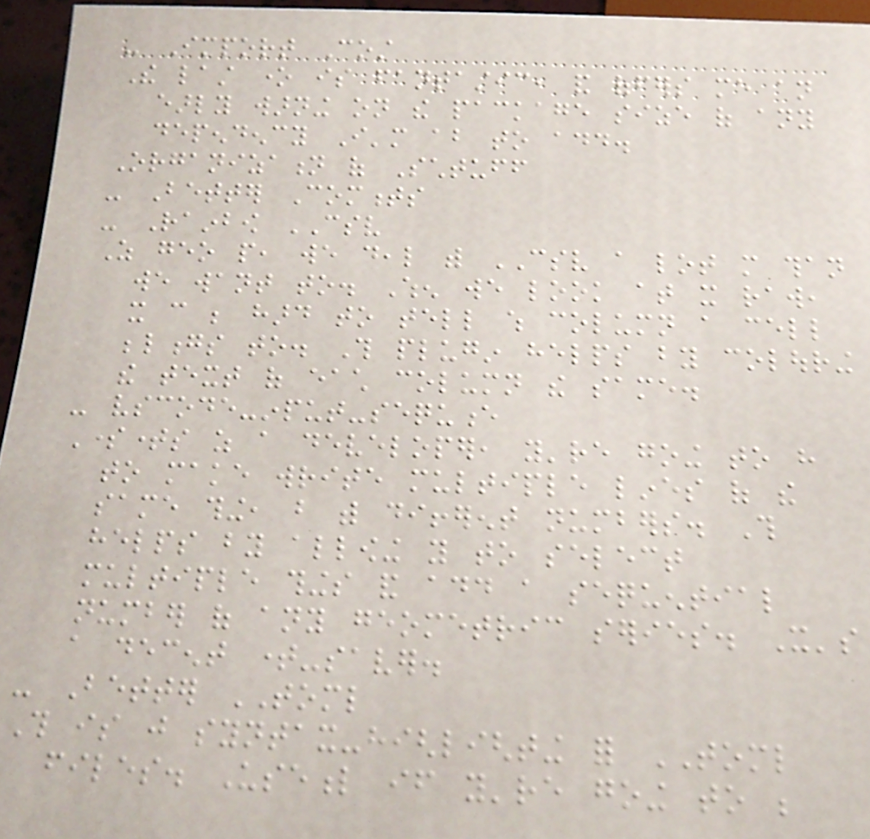- Import Cost
The last one is fantastic, and offers me an
early warning on the package size of any
dependency I'm about to add.
Organization of Schtuff
- Better Comments
- Rainbow CSV
As geo people, we deal with CSV a lot more than
we want to. When we look at it raw,
it can be hard to tell which column a cell
belongs to. This plugin helps by colouring
the text of each column the same.
- vscode-input-sequence
Sometimes as a developer, you're going to have
to make write multiple lines of the
same thing, but with different numbers. This
helps by allowing you to select
multiple things and add a sequential
number of any geometric series. It's
a decent time-saver.
- Better TOML
This is just syntax-highlighting for TOML
files. Useful if you're going to be
